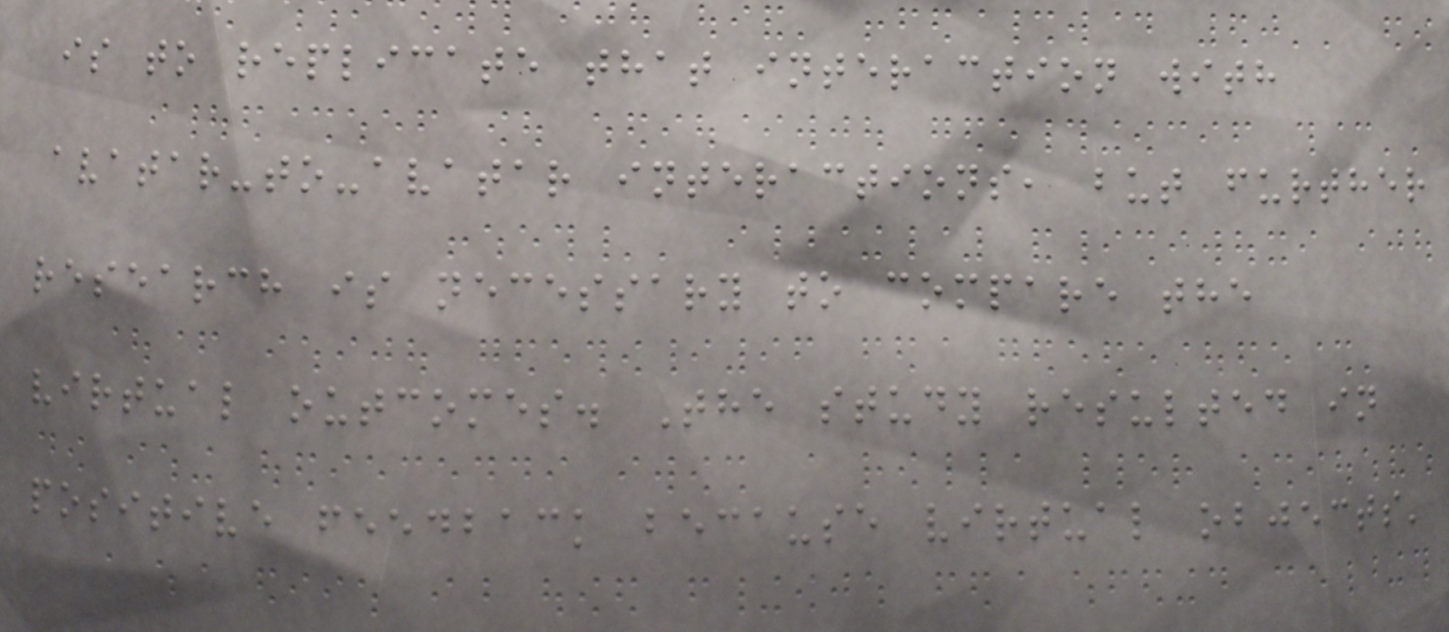is to replicate that interaction with
avatar-to-avatar interactions, but further
research is necessary to compare the
virtual outcomes. The study resulted in
positive feedback because virtual objects'
